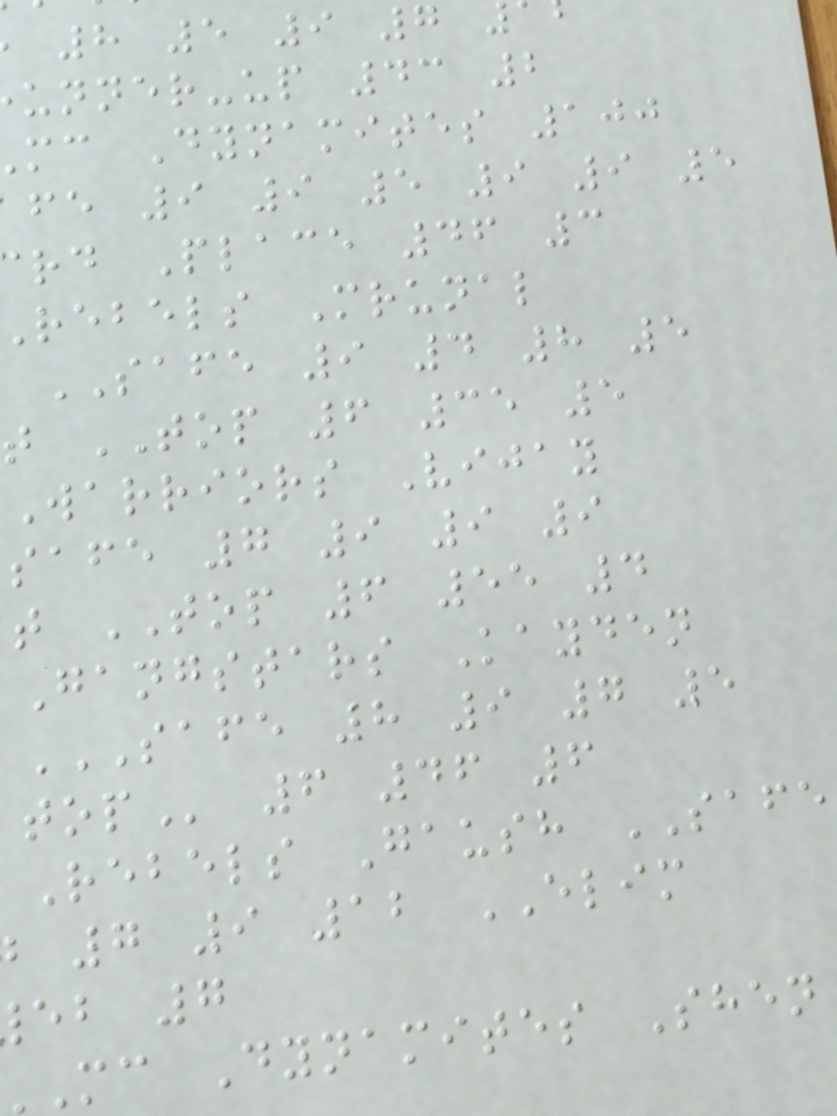8 5 9 7
unner-up 43 2
mc Dynamites 100
fe 9 9 5 9 9 5
rd Place 46 3
rebels Mrunal
SAFE 9 4 8 5
t TOP 6 35 5
Warriors Vijay
safe 7 9 9 9
t TOP 6 55 4
Gangstars Kayden
6 46 6
Rebels Gaush SAFE
7 9 12 ELIM
eb 7
mc Dynamites Shen
